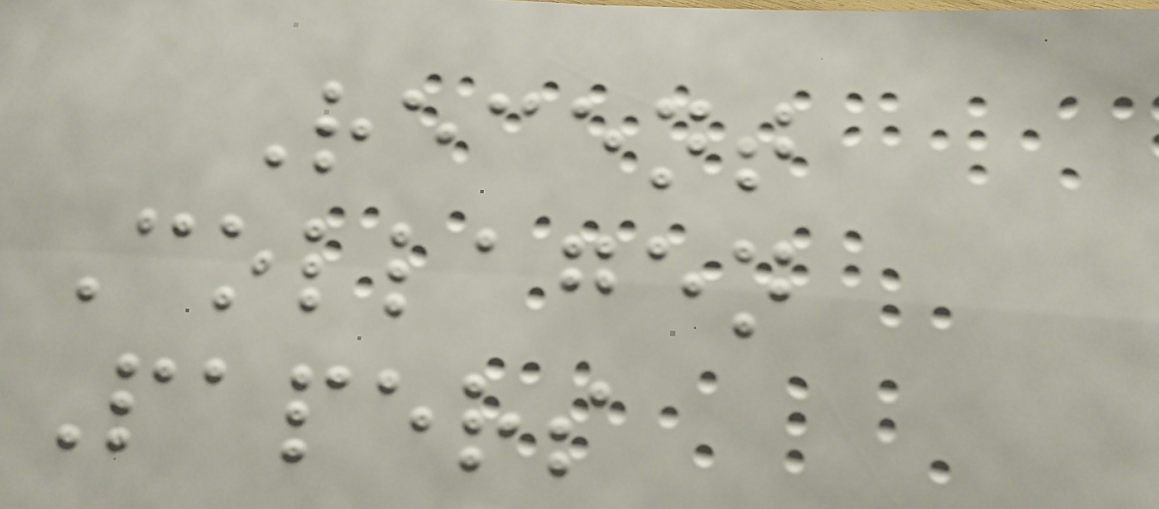Recent
Collagen
Papers
